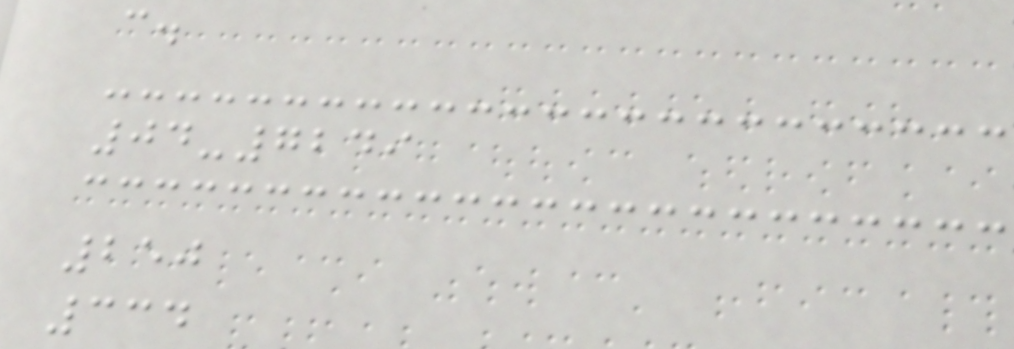c.
04-7249
250
334
